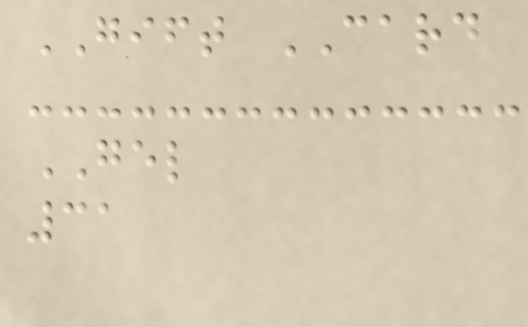GIFT CARD
GEL
31
